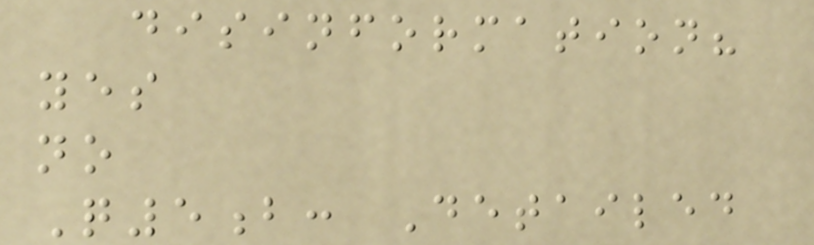disinformation?
yes
no
Q5b: Detailed
